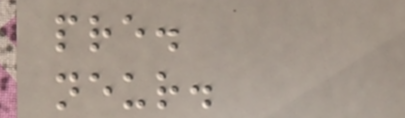pre.
neur.
